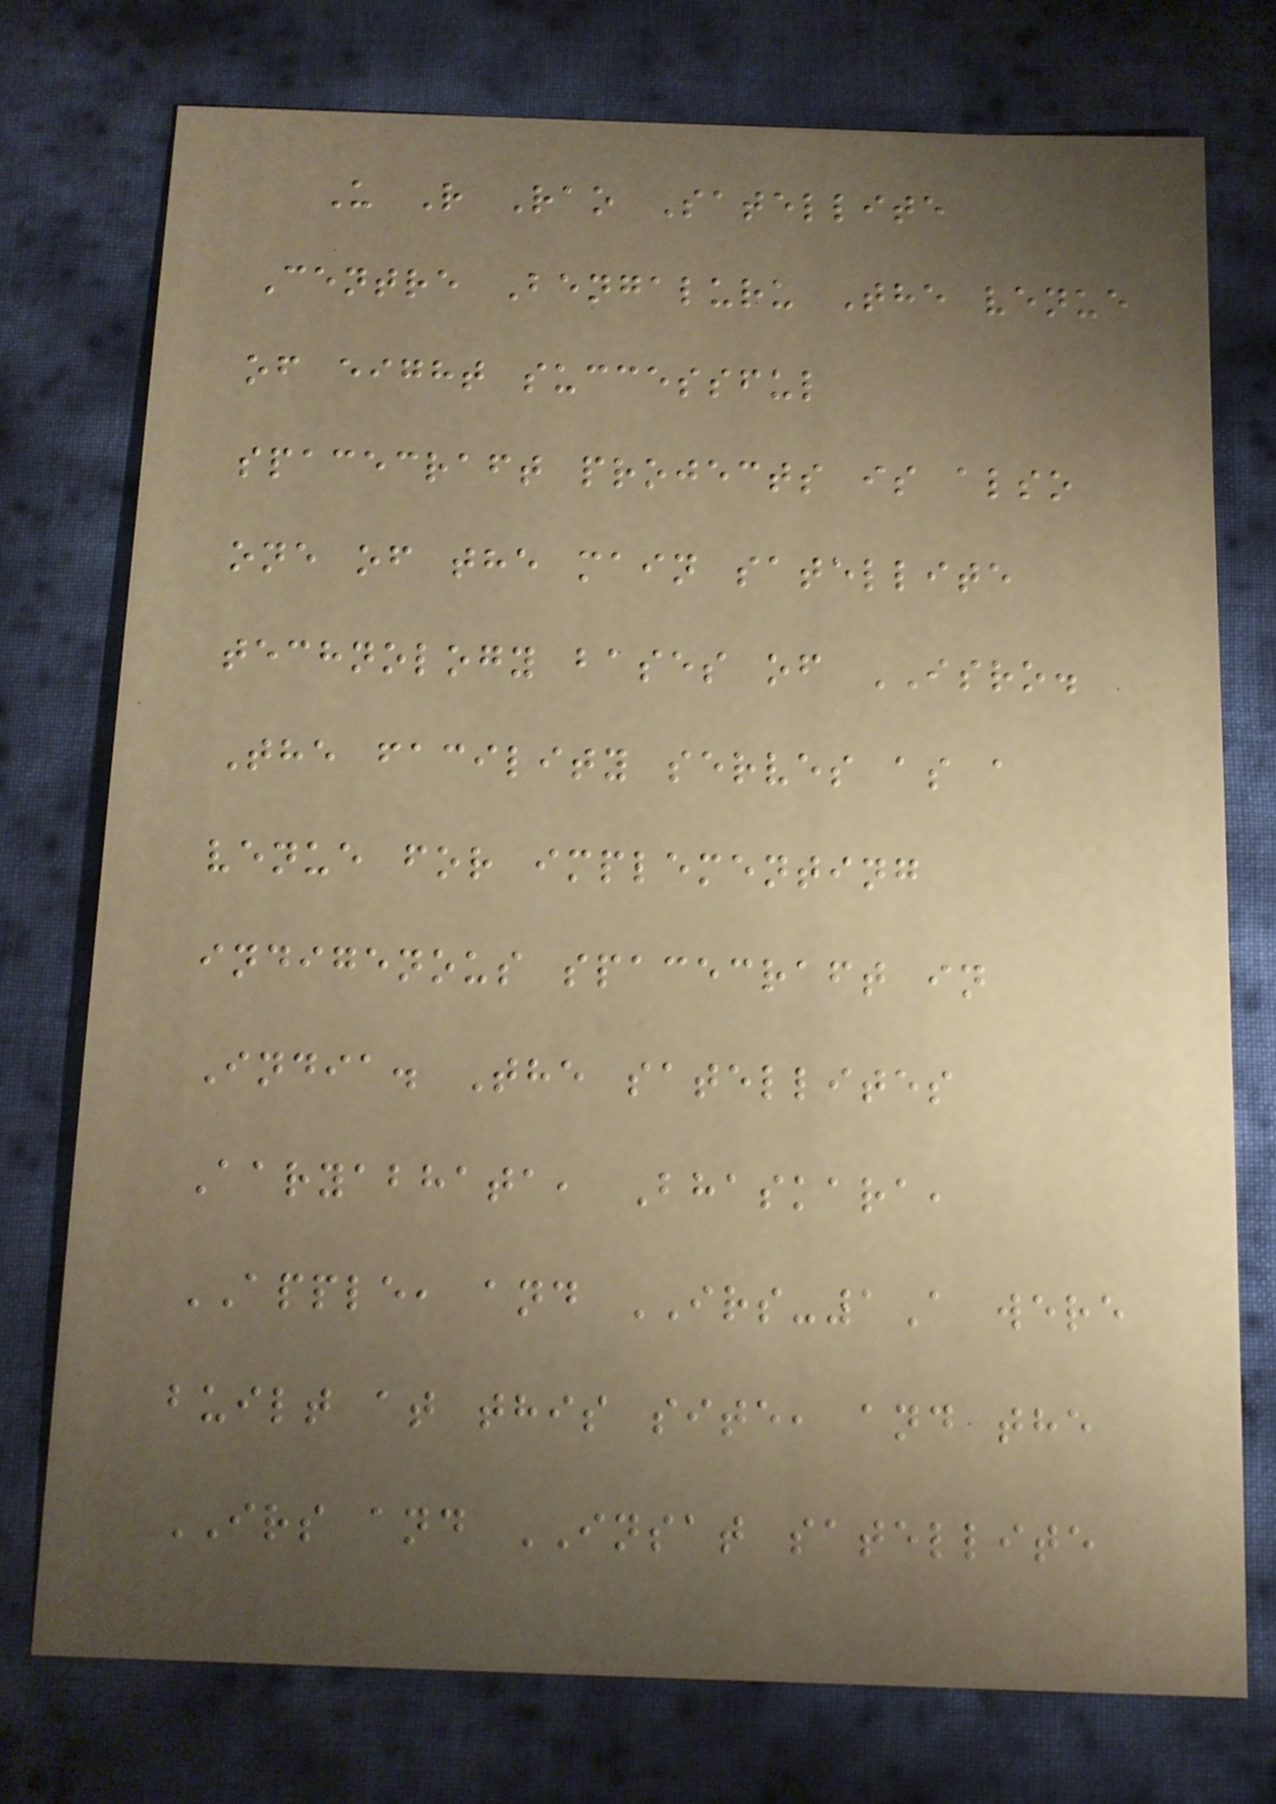U R Rao Satellite
Centre Bengaluru The venue
of eight successful
spacecraft projects is also
one of the main satellite
technology bases of ISRO.
The facility serves as a
venue for implementing
indigenous spacecraft in
India. The satellites
Aaryabhata, Bhaskara,
APPLE, and IRS-1A were
built at this site, and the
IRS and INSAT satellite
